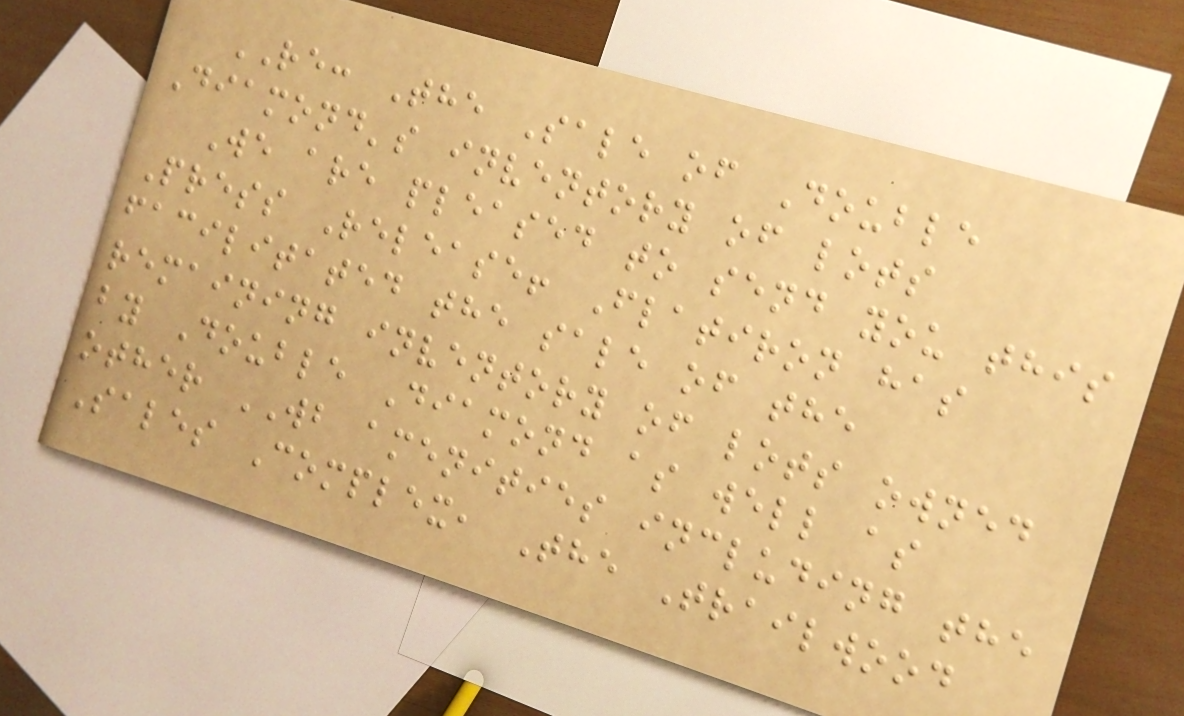RE: The Sale of Double
Diamond's inventory of lots
We are pleased to send you this
Press Release! Flatiron has
facilitated the sale of the
remaining inventory of lots owned
by Double Diamond as well as
other WB amenities including the
Sales Complex, The Trailwood
